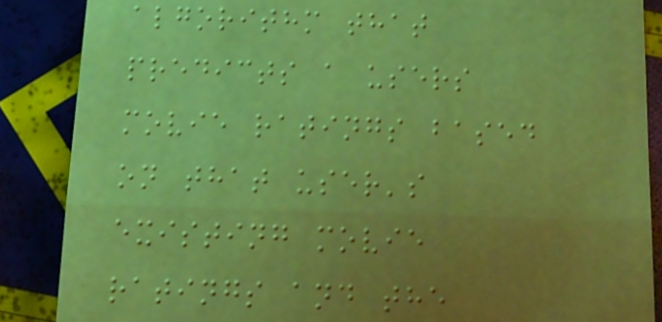algorithm that
predicts a users
movie ratings based
on that user's
existing movie
ratings and the
